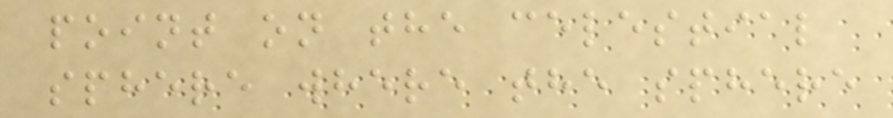point on the celestial
sphere where the sphere
